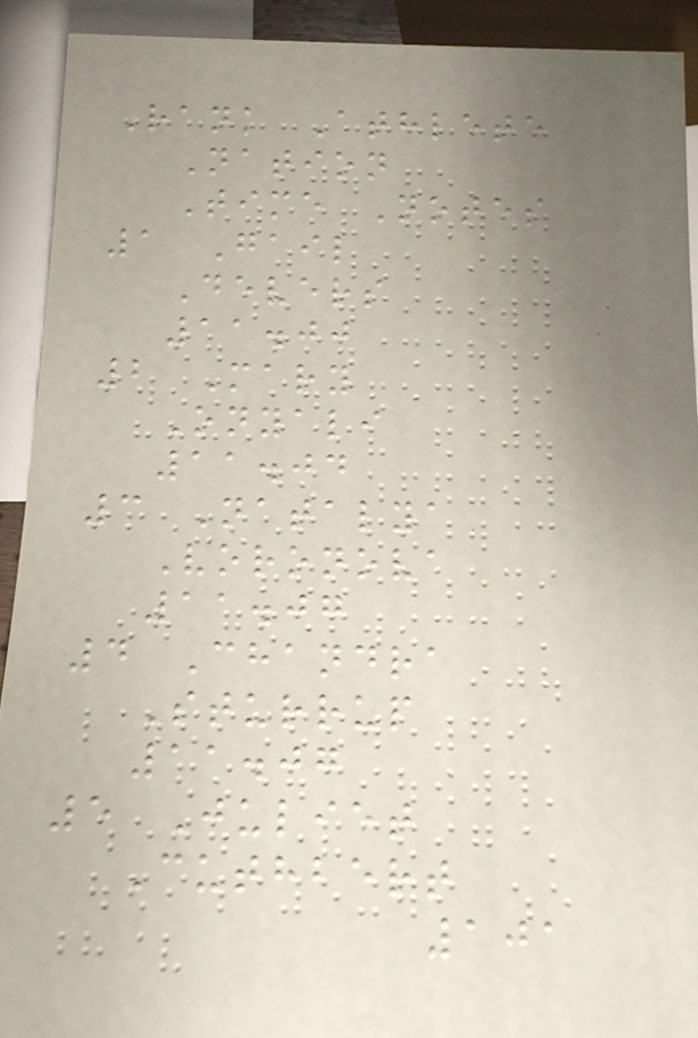Rank Athlete
Nation
Time Notes
1 Gail
Devers
11.00
2 Mary
Onyali
11.04
3 Natalya
Voronova
11.07
4 Chandra
Sturrup
11.07
5 Juliet
Cuthbert
101
